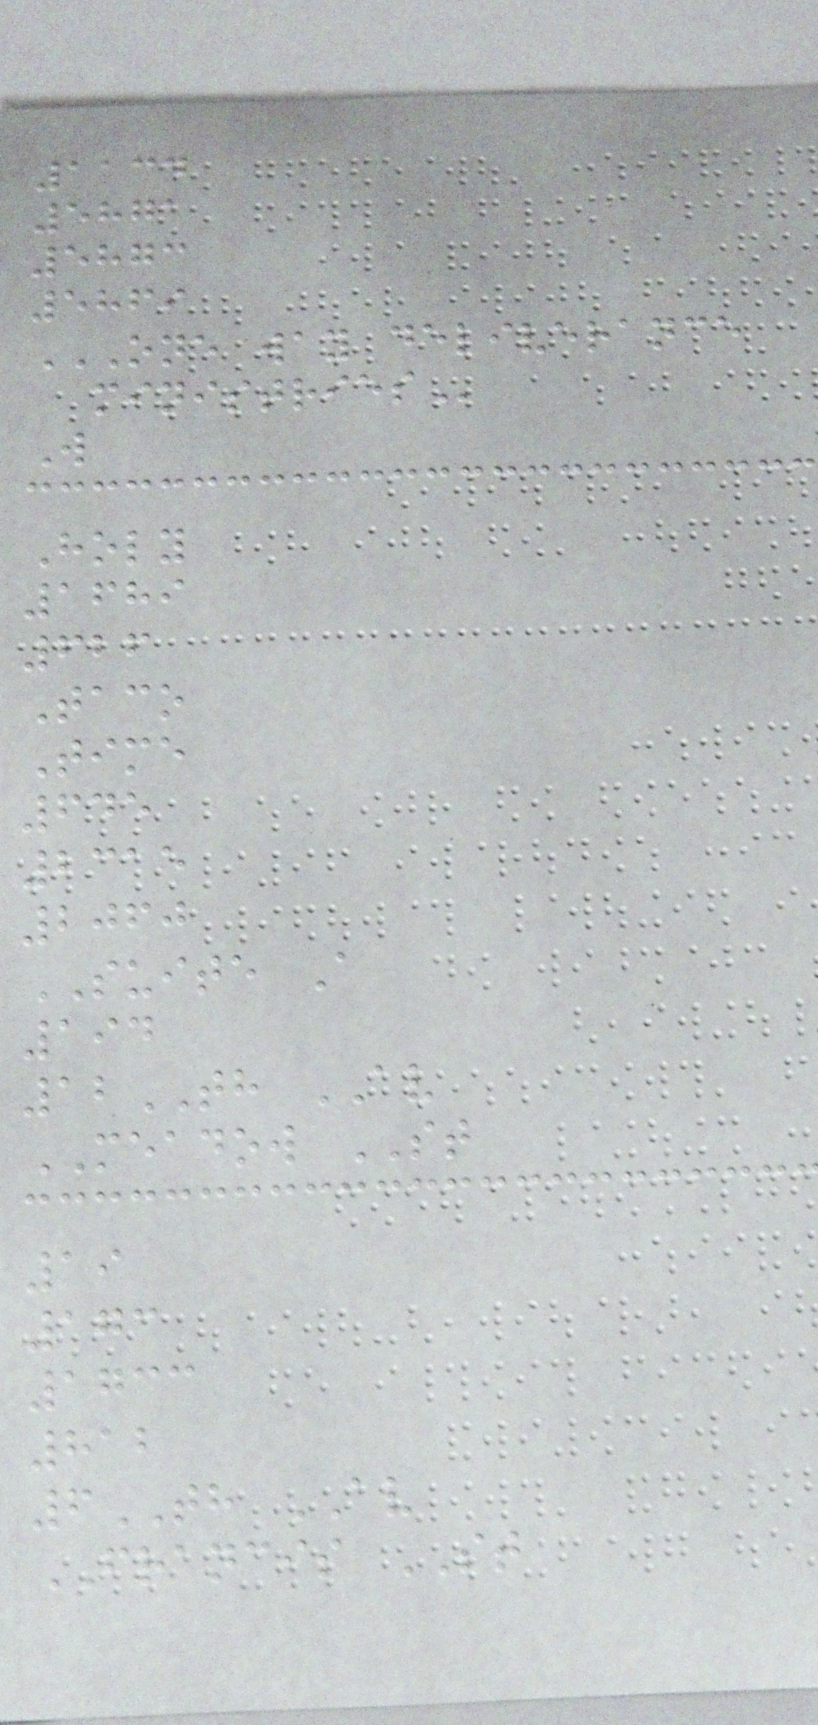1134
5871
5873
5869
ONE WAY DELIVERANCE
MINISTRIES
W
Holy
1689
626
Taco
Time
645
2315
2060
SUITE A
194
12TH AV
MEADOW ST
19
173
1733
812
6TH AV
FRANCIS ST
